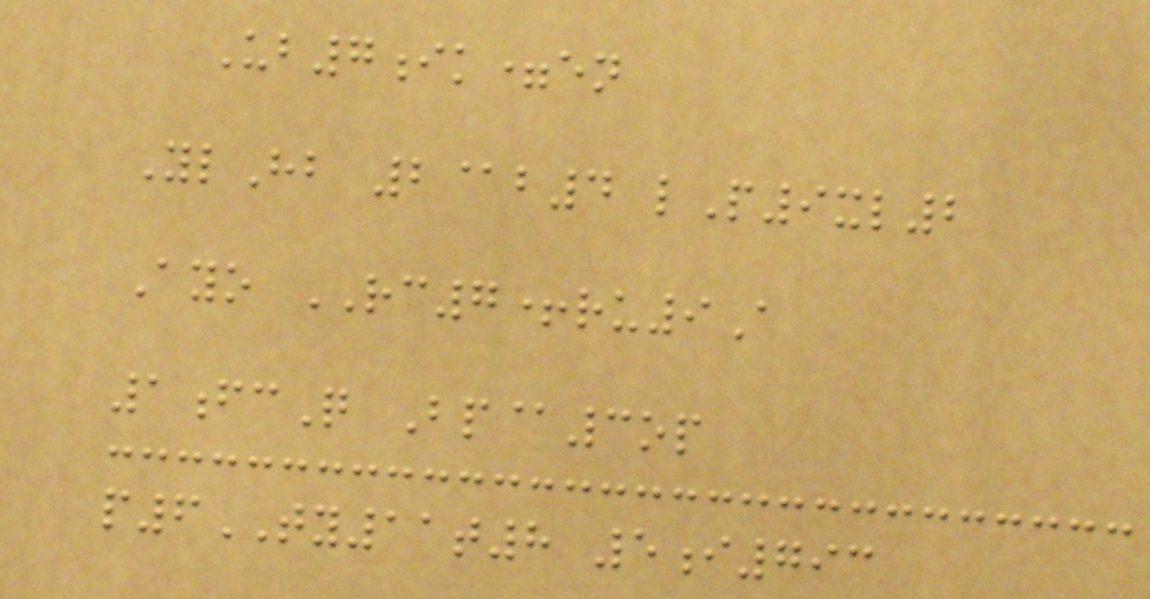Ub7ik=en
YlHb 2@b4 lP9xl2
Ayo RC7+ru9A
1fcQ Bp@3op
p6TY11t8 5i793
